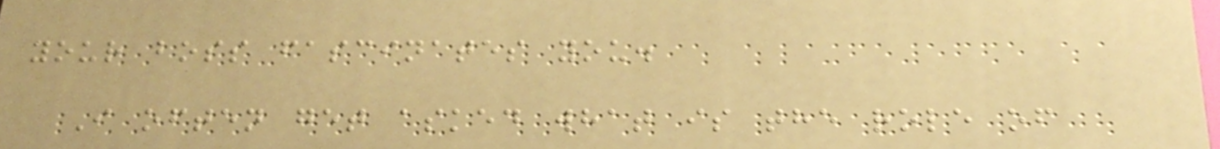your boss fascinates you.
I often get asked what is the role of
